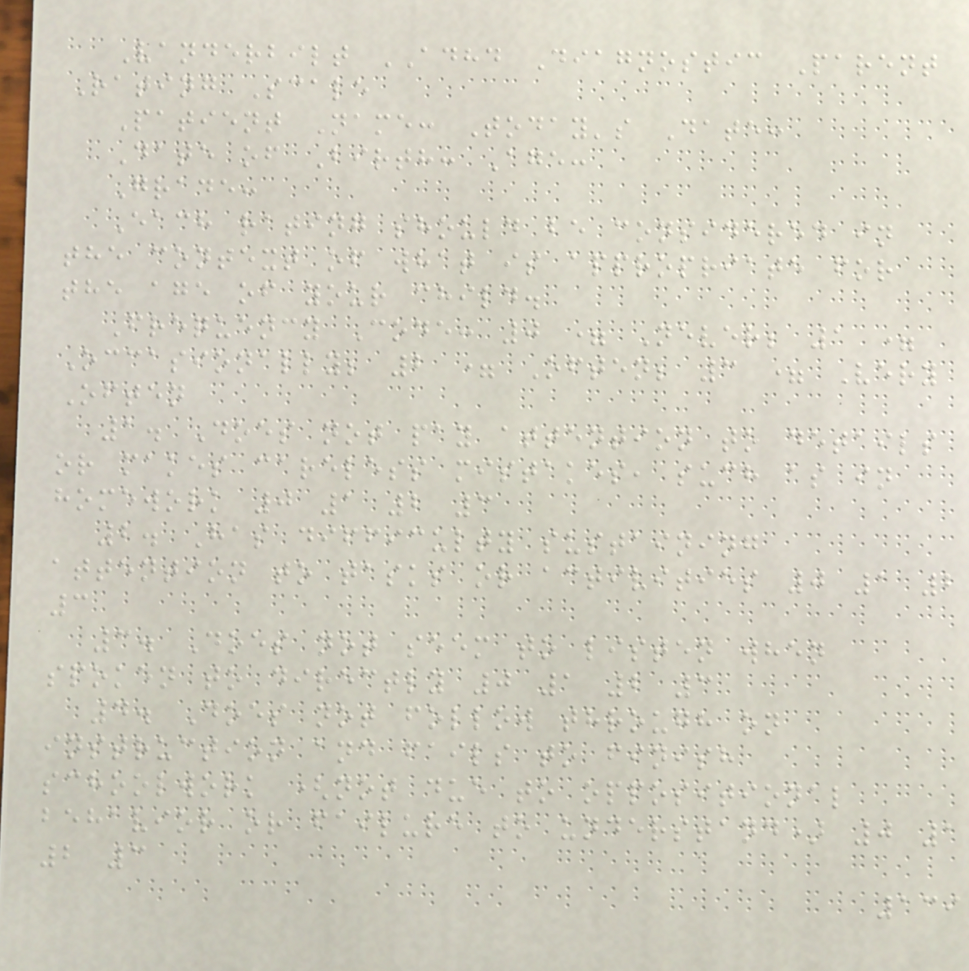Vanderbilt ADHD Diagnostic Parent
Rating Scale
Patient Name: Today's Date:
Date of Birth: Age:
Grade:
Each rating should be considered in
the context of what is appropriate for
the age of your child.
Frequency Code: 0 = Never; 1 =
Occasionally; 2 = Often; 3 = Very
Often
1. Does not pay attention to details
or makes careless mistakes, such as in
homework 0 1 2 3
2. Has difficulty sustaining
attention to tasks or activities 0 1 2
3
3. Does not seem to listen when
spoken to directly 0 1 2 3
4. Does not follow through on
instruction and fails to finish
schoolwork (not due to oppositional
behavior or failure to understand) 0 1
2 3
139
